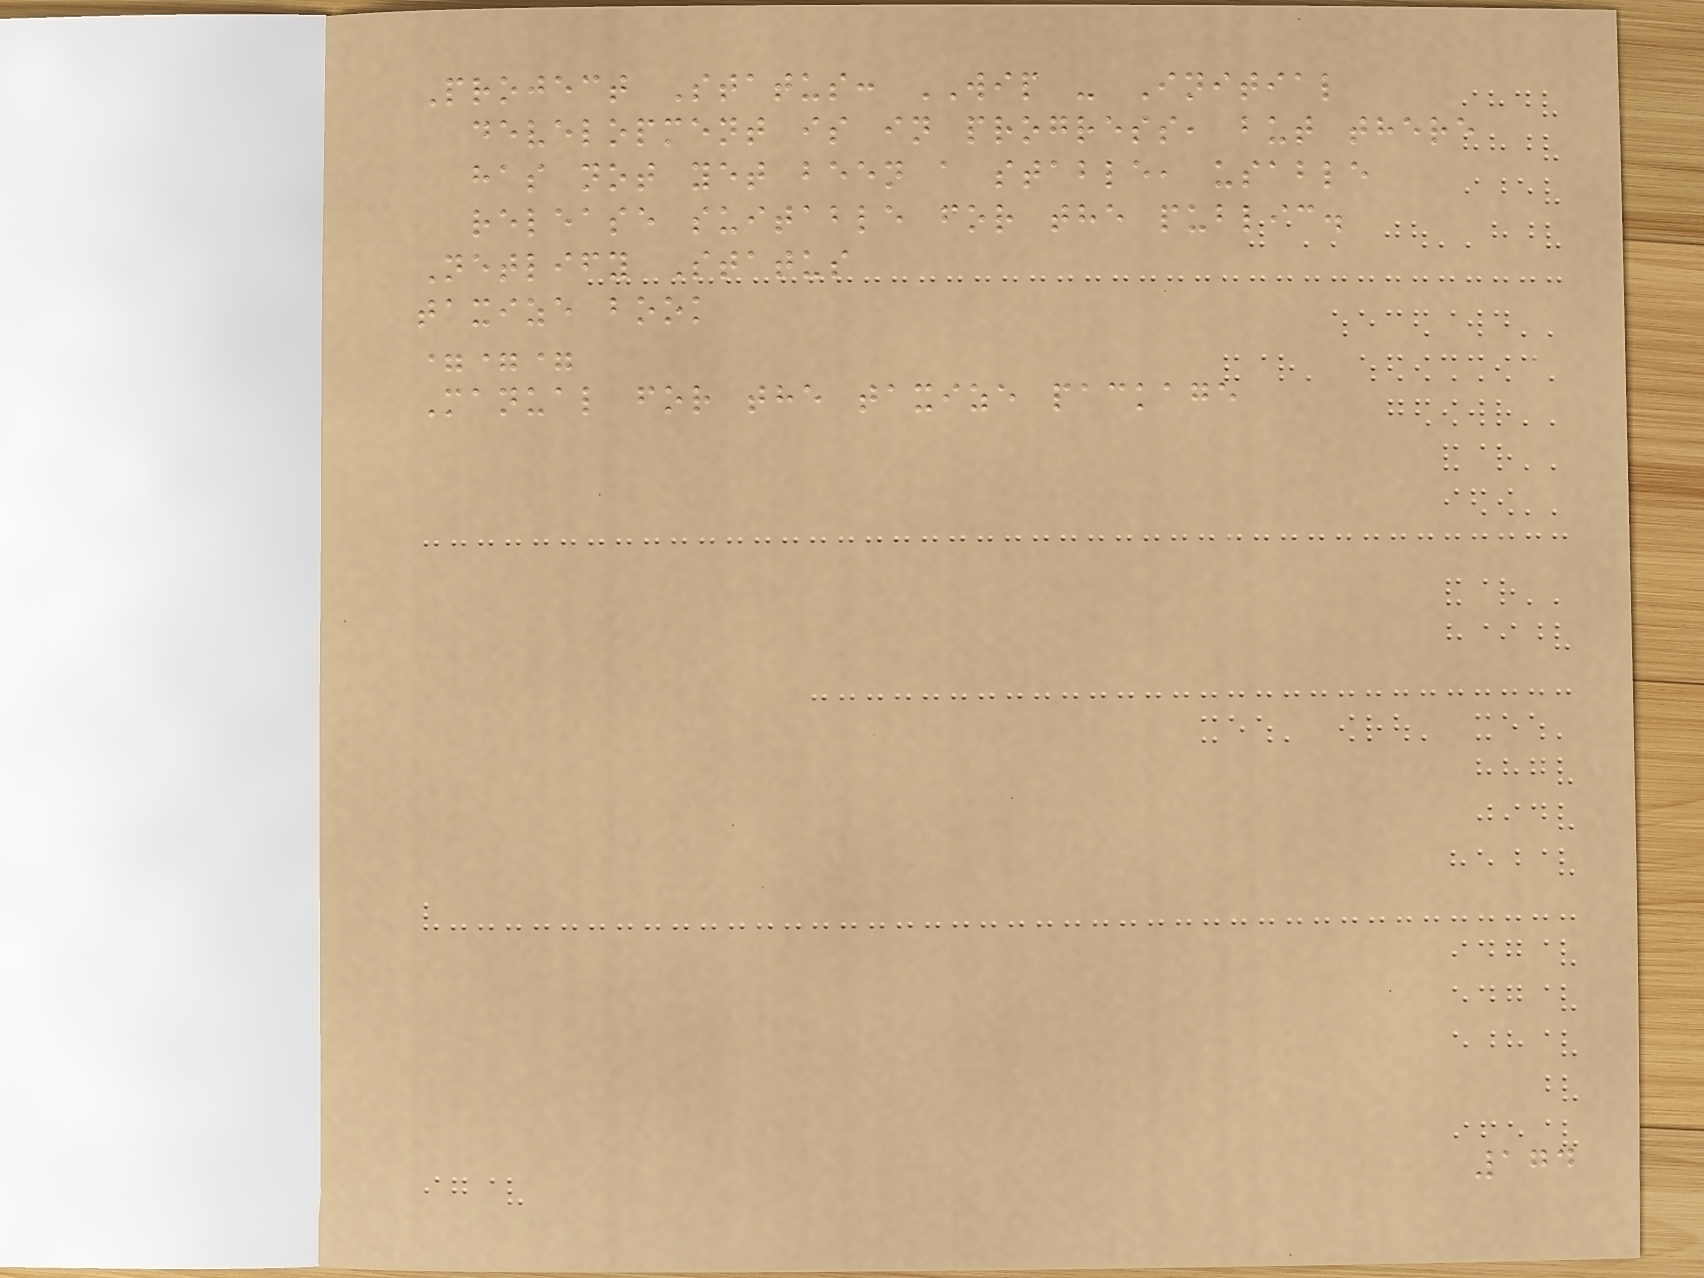Project Status: WIP - Initial
development is in progress, but there
has not yet been a stable, usable
release suitable for the public.
Netlify Status
taxize book
===
Manual for the taxize package
174
